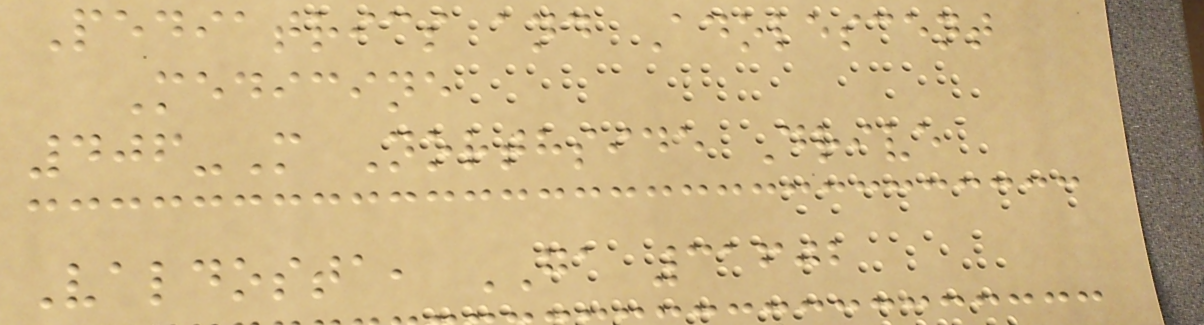Pediatrics and Adolescent
Medicine
406-M Northside Drive
Valdosta, GA 31602
